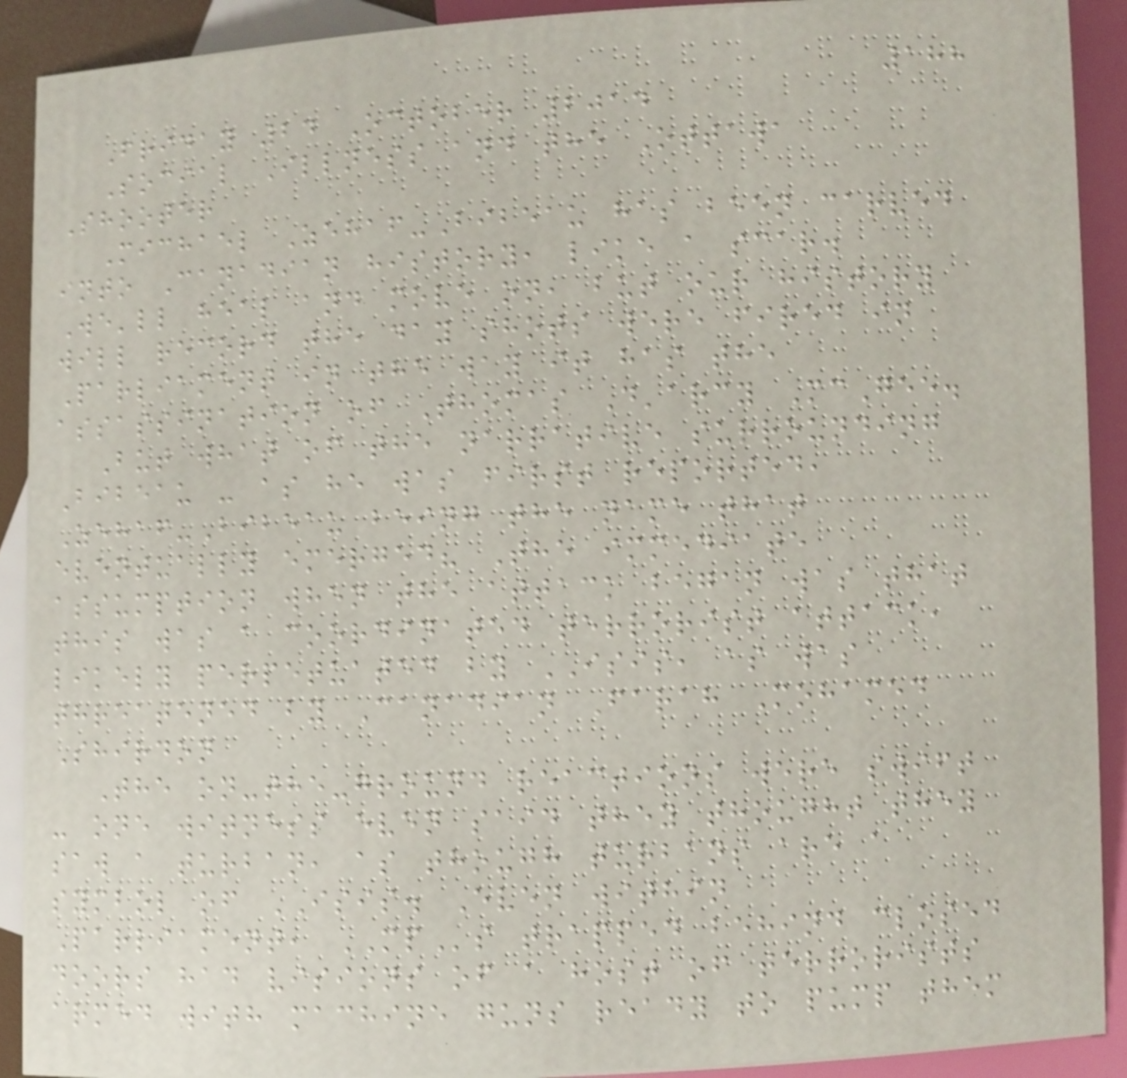188
Friday 24 October 2014
Social Illness and the Ottawa
Shooter
Michael Zehaf-Bibeau has been carved
into Canadian history, like a scar.
We'll heal and move on, but our history
will record the day shots were fired in
Parliament in the way it has the
assassination of Thomas D'arcy McGee.
But what of the narrative surrounding
Bibeau - as he was first reported,
Zehaf-Bibeau being the name that
eventually emerged? The immediate
assumption when the attack began was that
this was a coordinated terrorist attack,
likely perpetuated by ISIS, as was
threatened by Canadian Farah Mohamed
Shirdon
The on-the-ground reactions were swift
- one witness even said they thought they
saw a turban, as though turbans are a
symbol of ISIS. Even within
Parliament, MPs trapped behind closed
doors had visions of a host of terrorists
armed with machine guns ready to pump them
